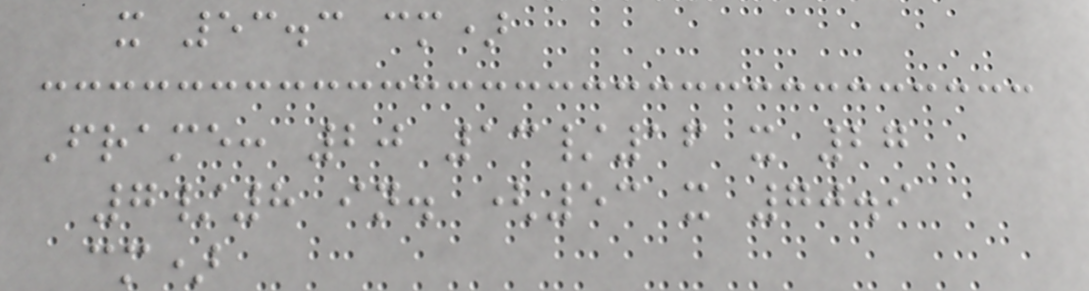x 53.3 cm)
Frame: 20 13/16 x 27
7/8 in. (53 x 70.9
cm)
